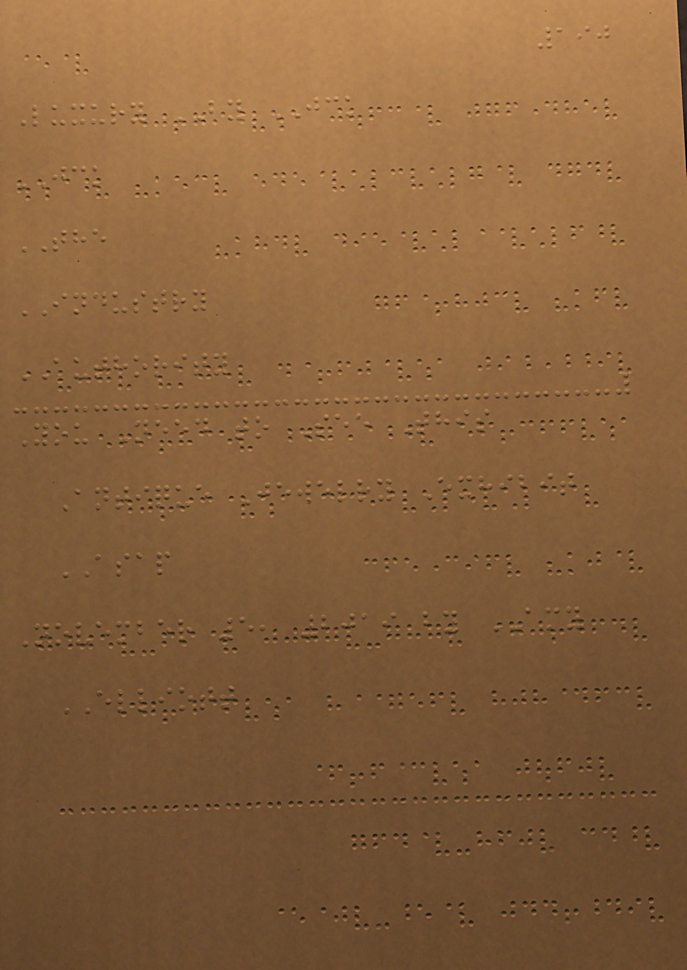190
Luxury BY JCK
JCK
THE
INDUSTRY
AUTHORITY
You Need to See This
Antique Jewelry Exhibit
ASAP
November 5, 2019 by AMY
ELLIOTT
